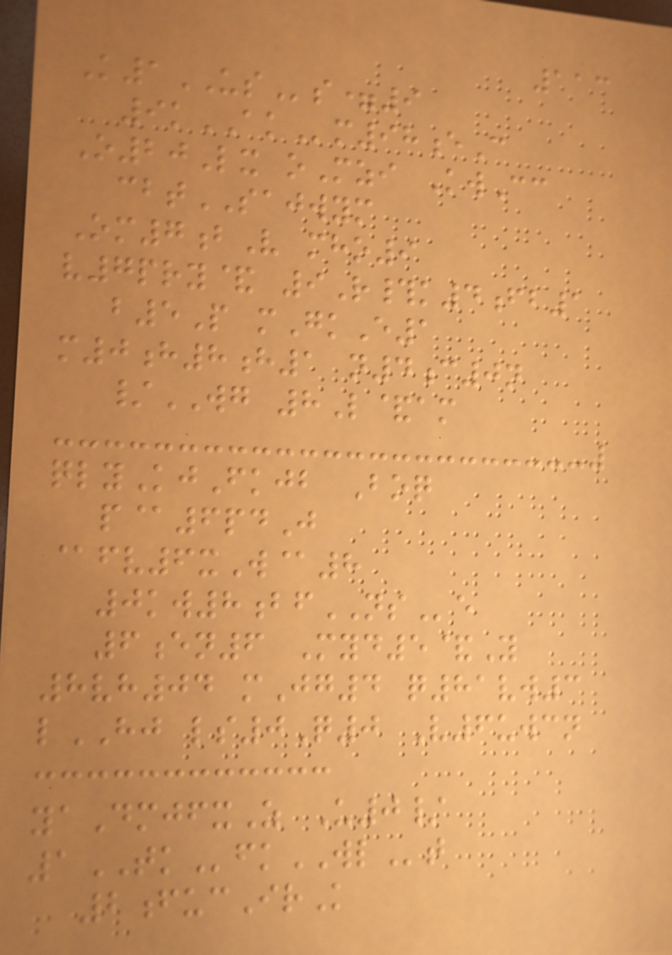113
K1USs=9
9kAKm98eC
O20Lx oMzi KwCc
cbtSAJWYM
Om7bV mho9
v7pry& 9R#k4fb1
b5P mGkE1
m0h8h1 n4c0n
/WG 8L&am
qlyKjFkjb Boq
p@6pdJ
@fv6xW@8
0kw8bfNSe
6en6 Myd5&Y
8vh04 mJg4 q81vw3
lHJ ls0Q0 V6uwcn
yaDmjfxZ U0/
1TKfkWLt
2fucIrK
